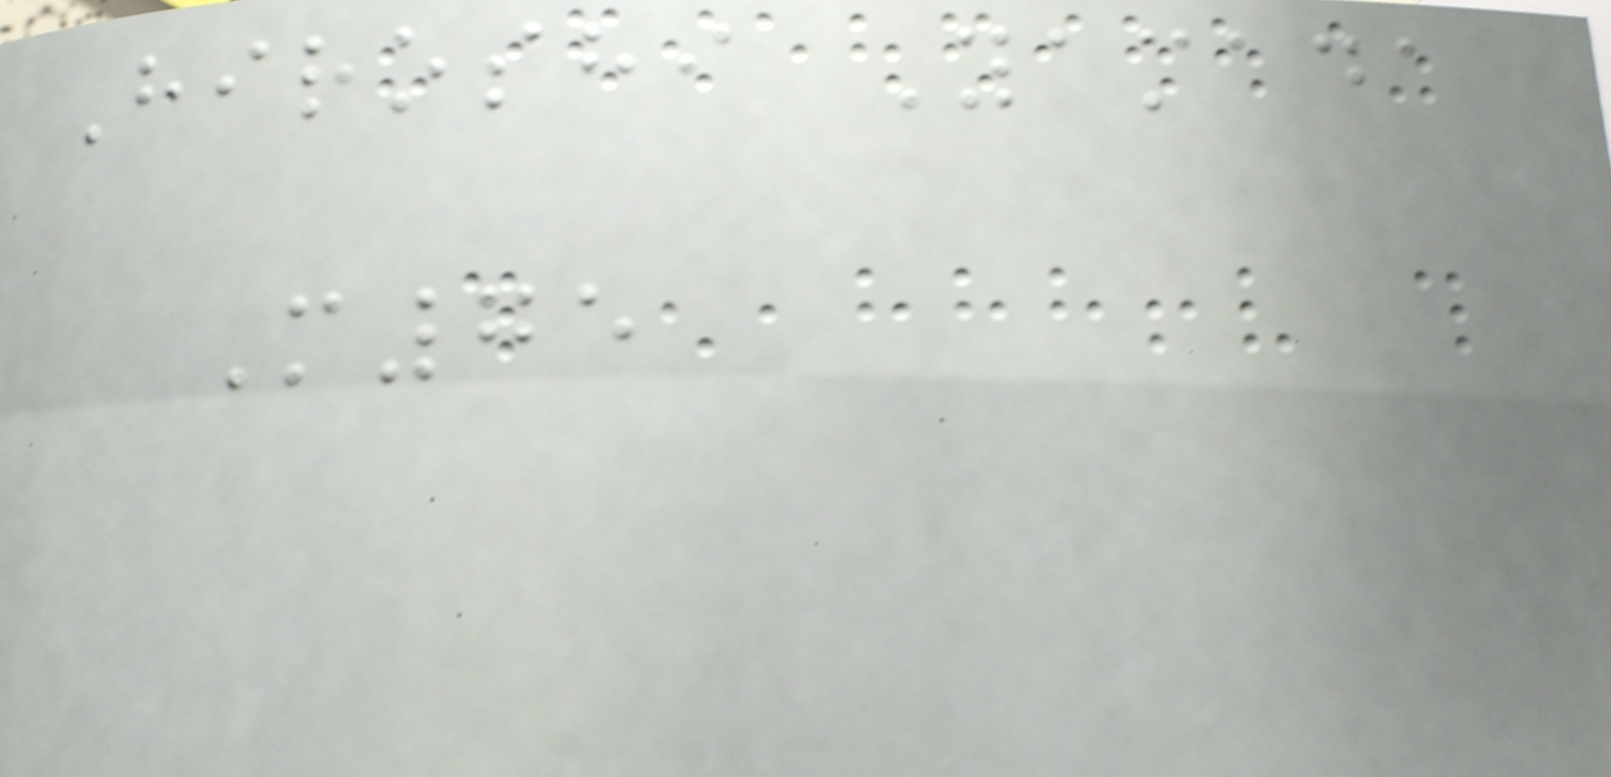Hiroshi Yamada
M75
